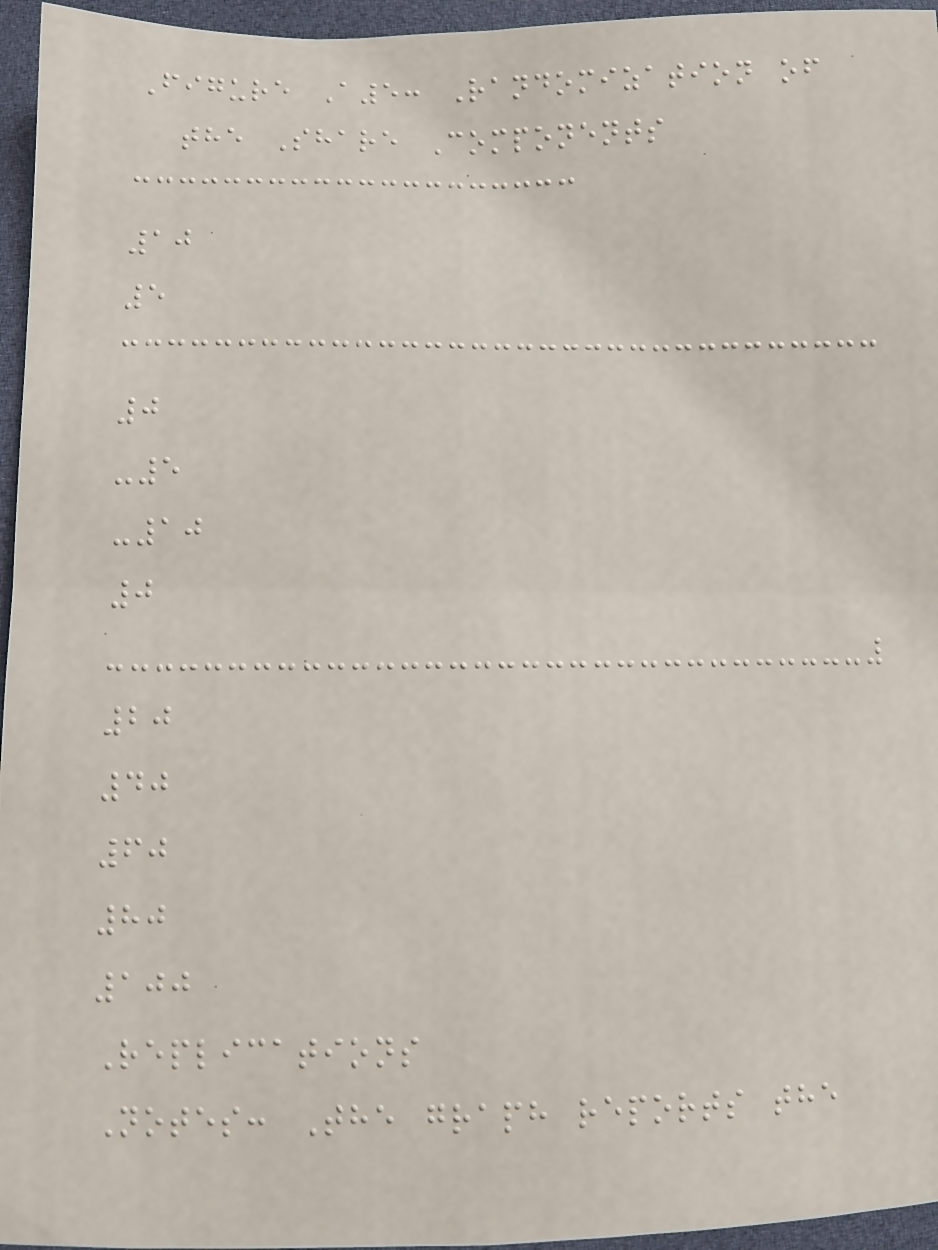Figure A5: Randomization of
the Share Components
10
5
0
-5
-10
0
20
40
60
80
100
Replications
Notes: The graph reports the
